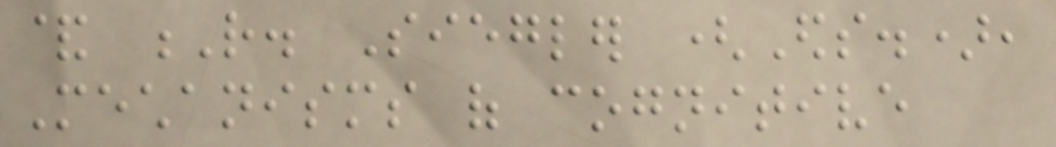& R. Siegler (Eds.),
Mechanisms of cognitive
